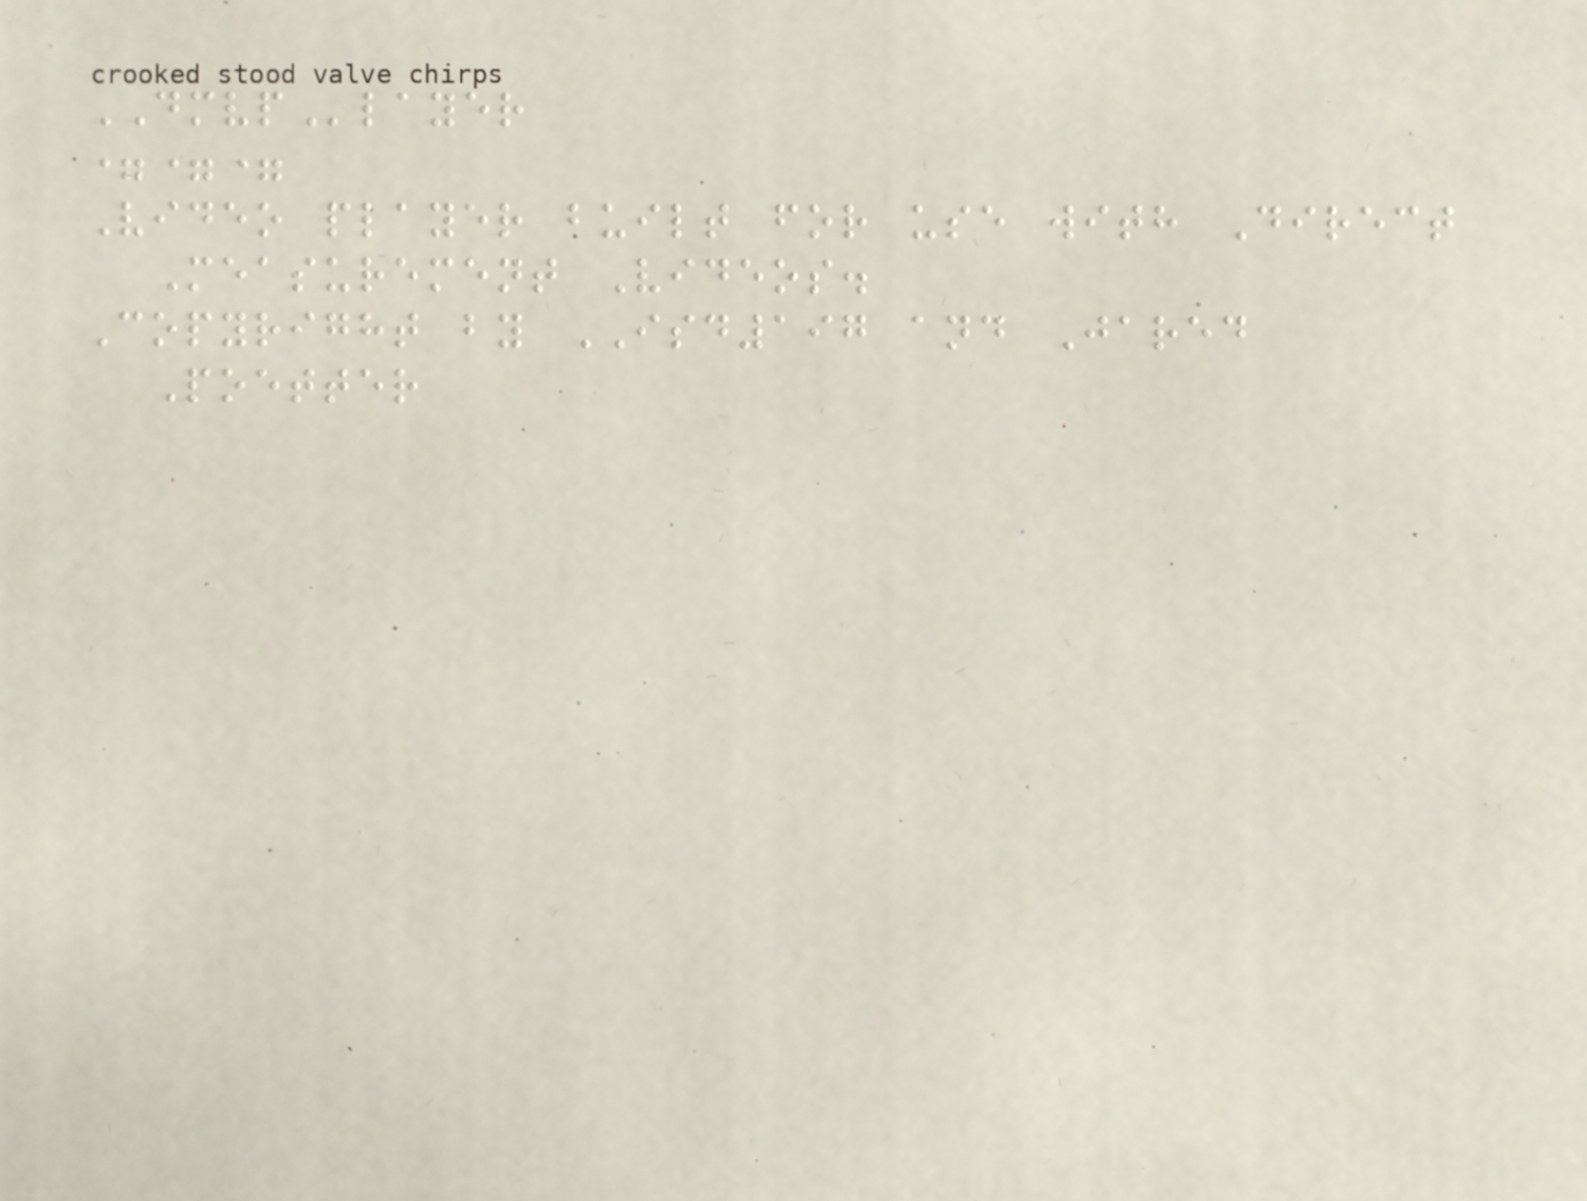DMVPlayer
===
Video player built for use with Direct
Measurement Videos.
Copyright by ISD197 and Jared
Poetter
